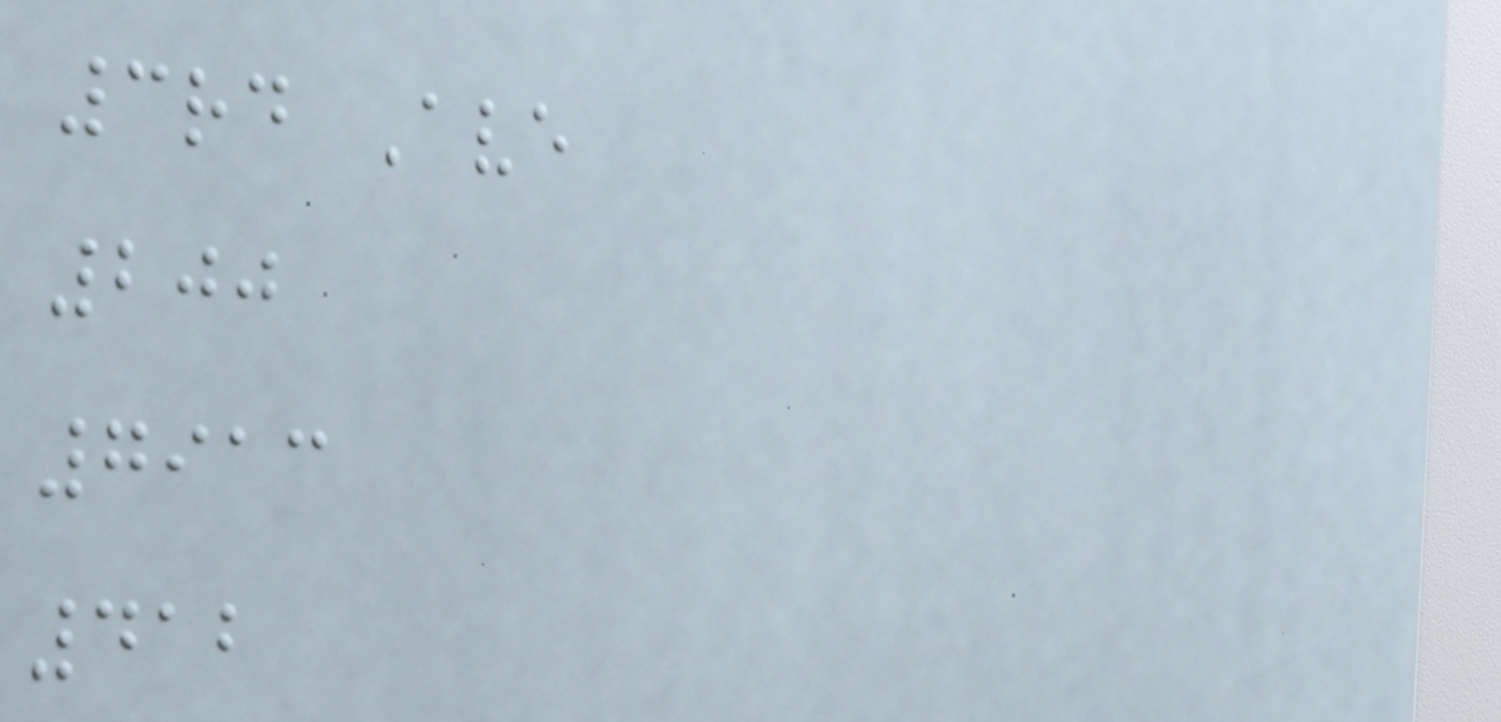3rd Ave
200
7913
412
